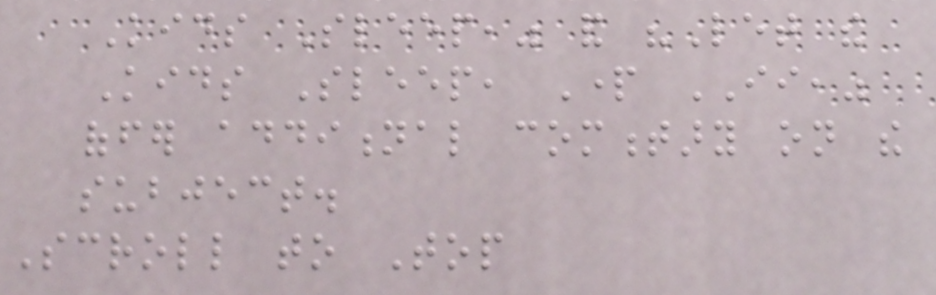Kids Sleep," and "Let the
Kids Sleep, Part II,"
offer additional commentary on the
subject.
Scroll to Top
